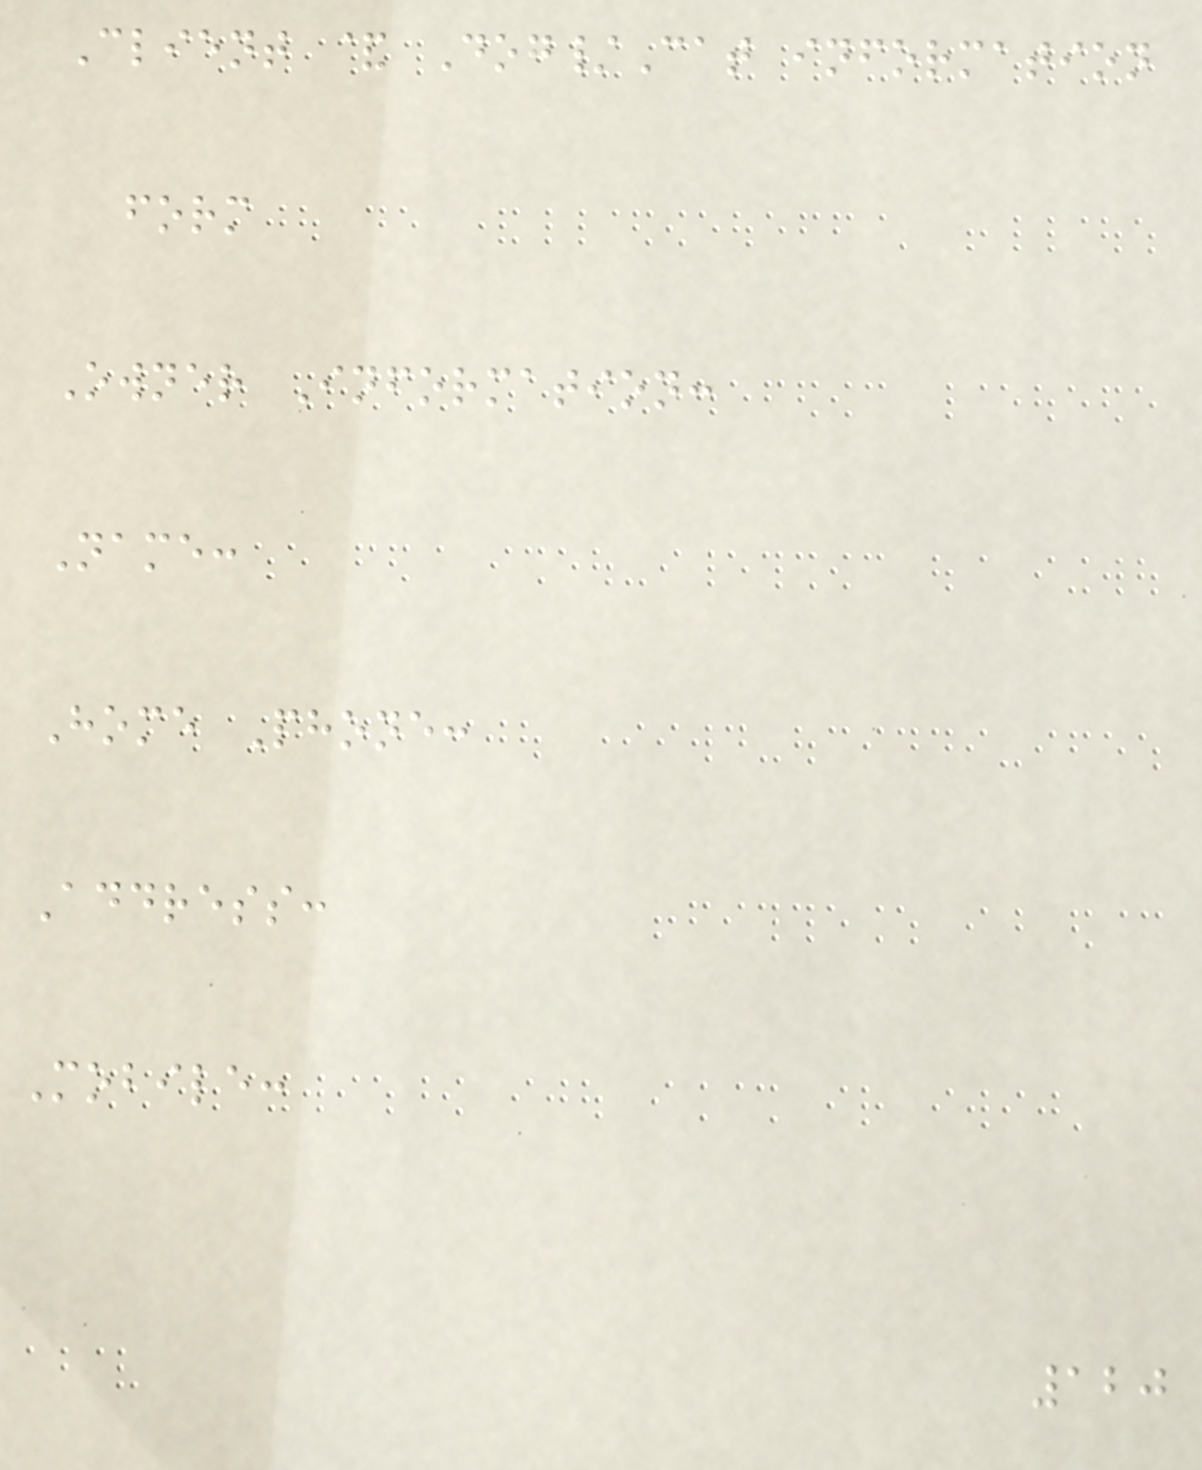Client & Dog/Cat information
form
Owner Information:
Name:
Home Phone:
Address:
Mobile:
120
